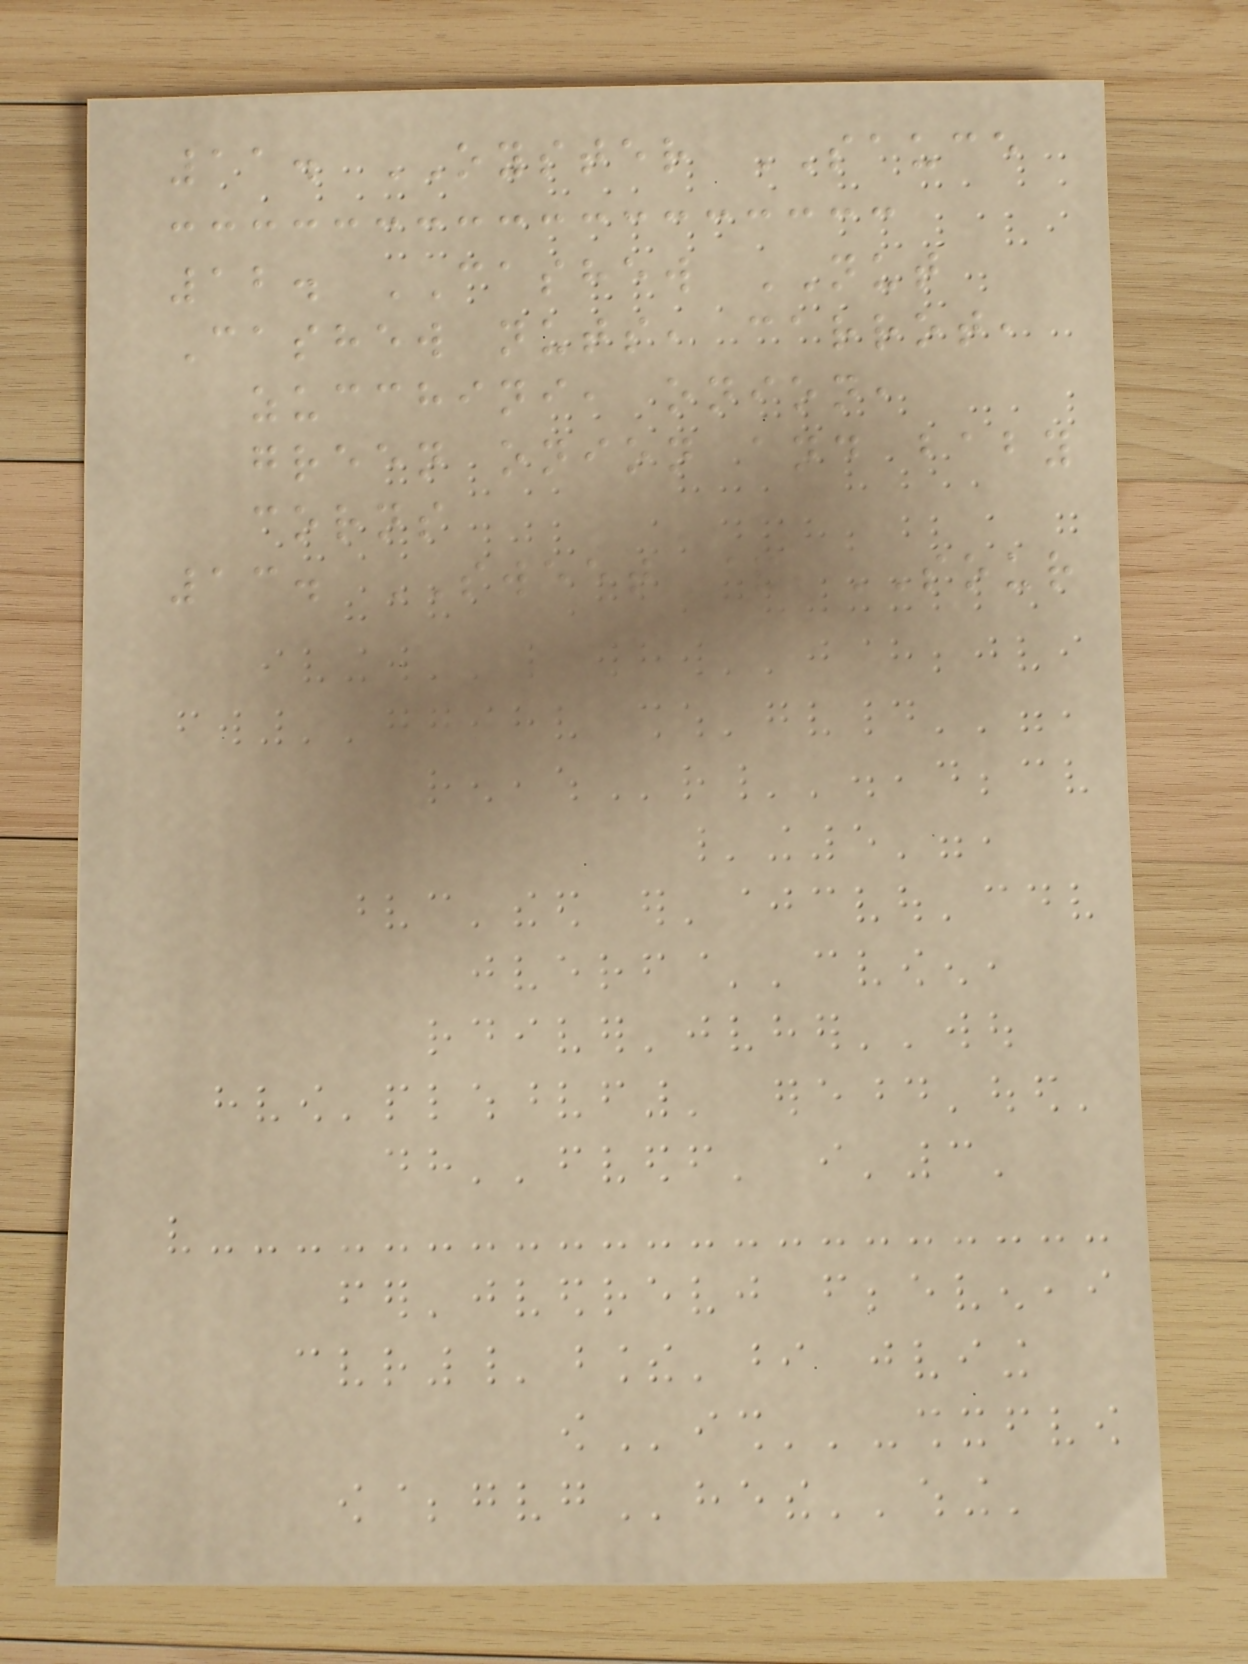11. OYSTER SAUCE
12. CASHEW NUT
Cashew nuts, carrot,
zucchini, onion,
green onion and baby
corns
13. SWEET & SOUR
